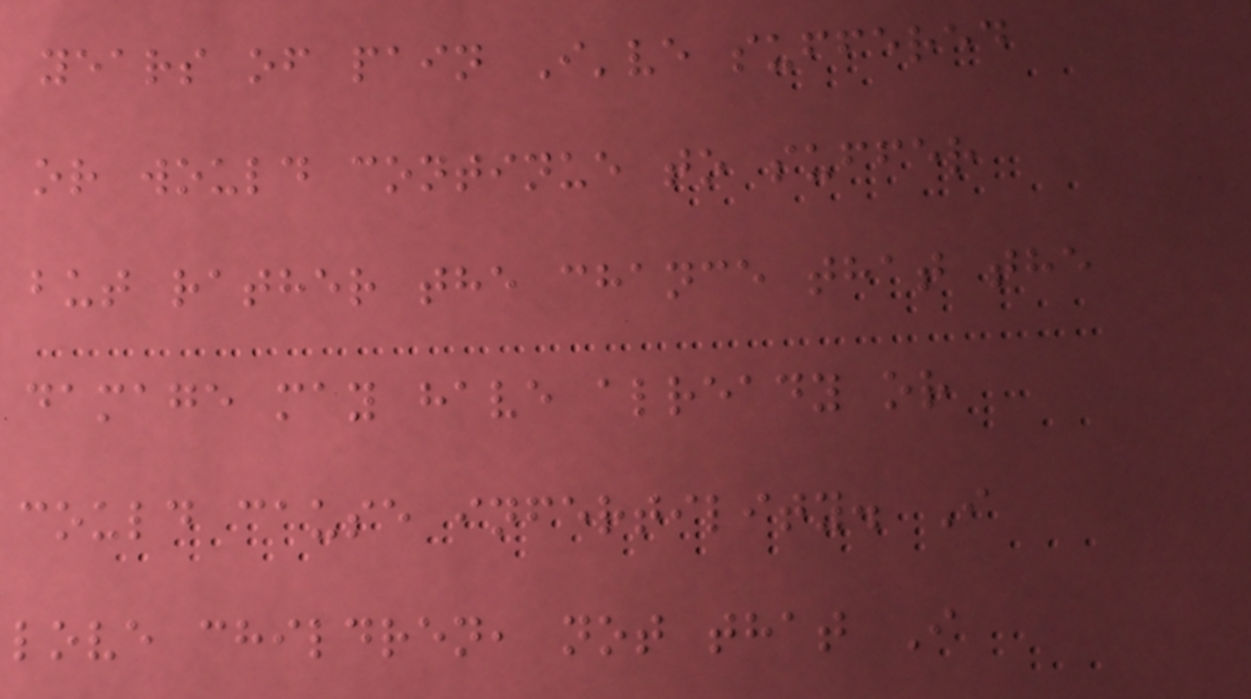years of pain I've suffered
or would continue to suffer
but rather the chance that the
damage may have already or
could cause infertility. I
love children, not that I
